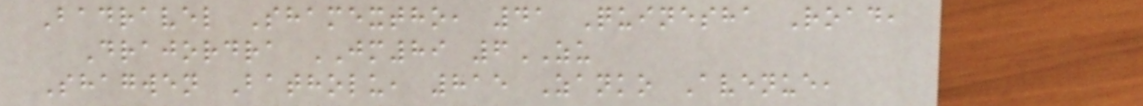Badravel Shamextho, 41 Quinesha Road,
Drajordra JM89 6ZU
Shagwen Batholu, 815 Zanko Avenue,
